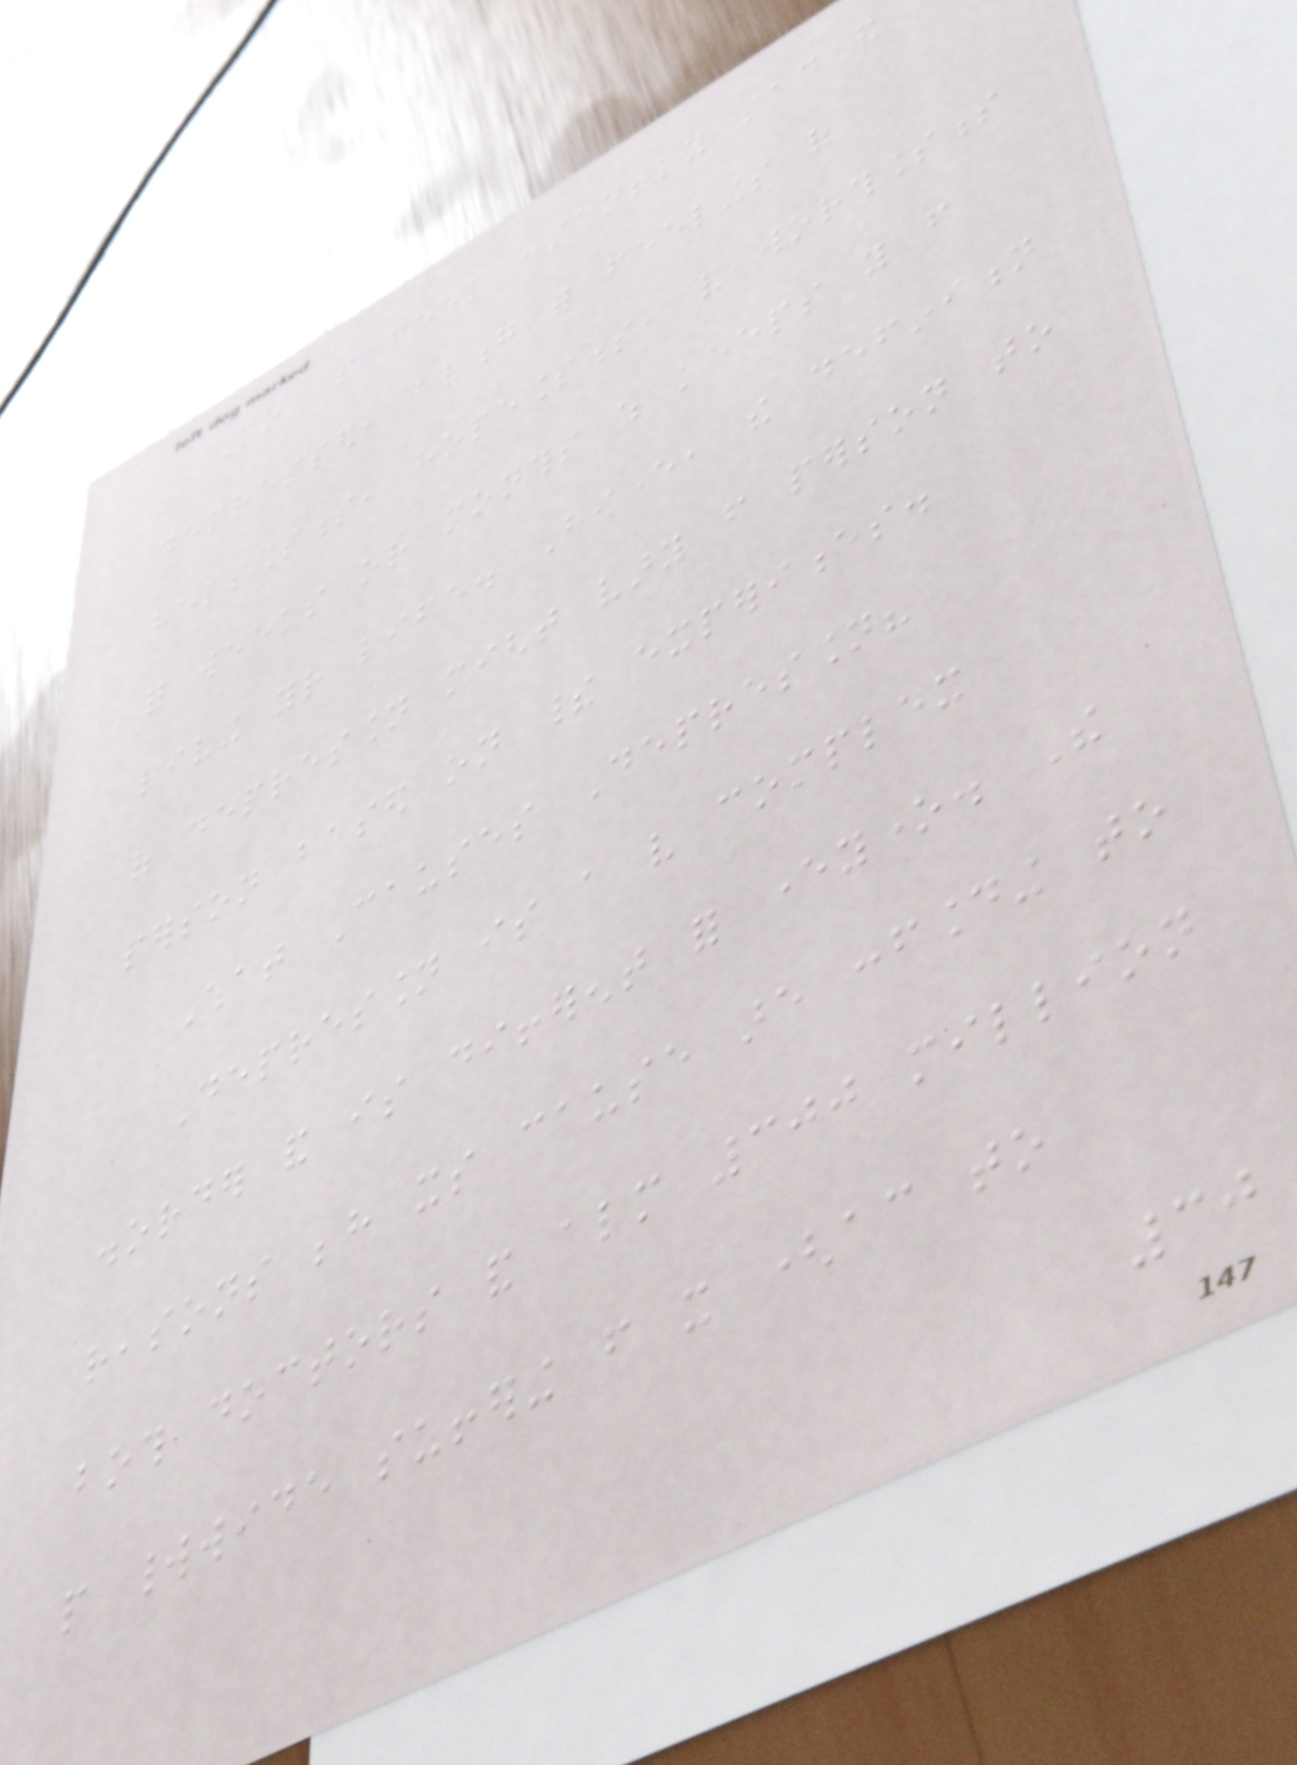Most people feel constantly sad and
depressed, along with feelings of
helplessness, hopelessness, and worthlessness
for weeks or months which keeps you from
living your life. However, the definition
of depression might vary from person to
person based on their experiences.
What Causes Depression?
Depression is a very complex
disorder and is different for everyone. The
reasons behind its cause are confounding to
both doctors and almost 300 million
people worldwide suffering from it (according to
30
